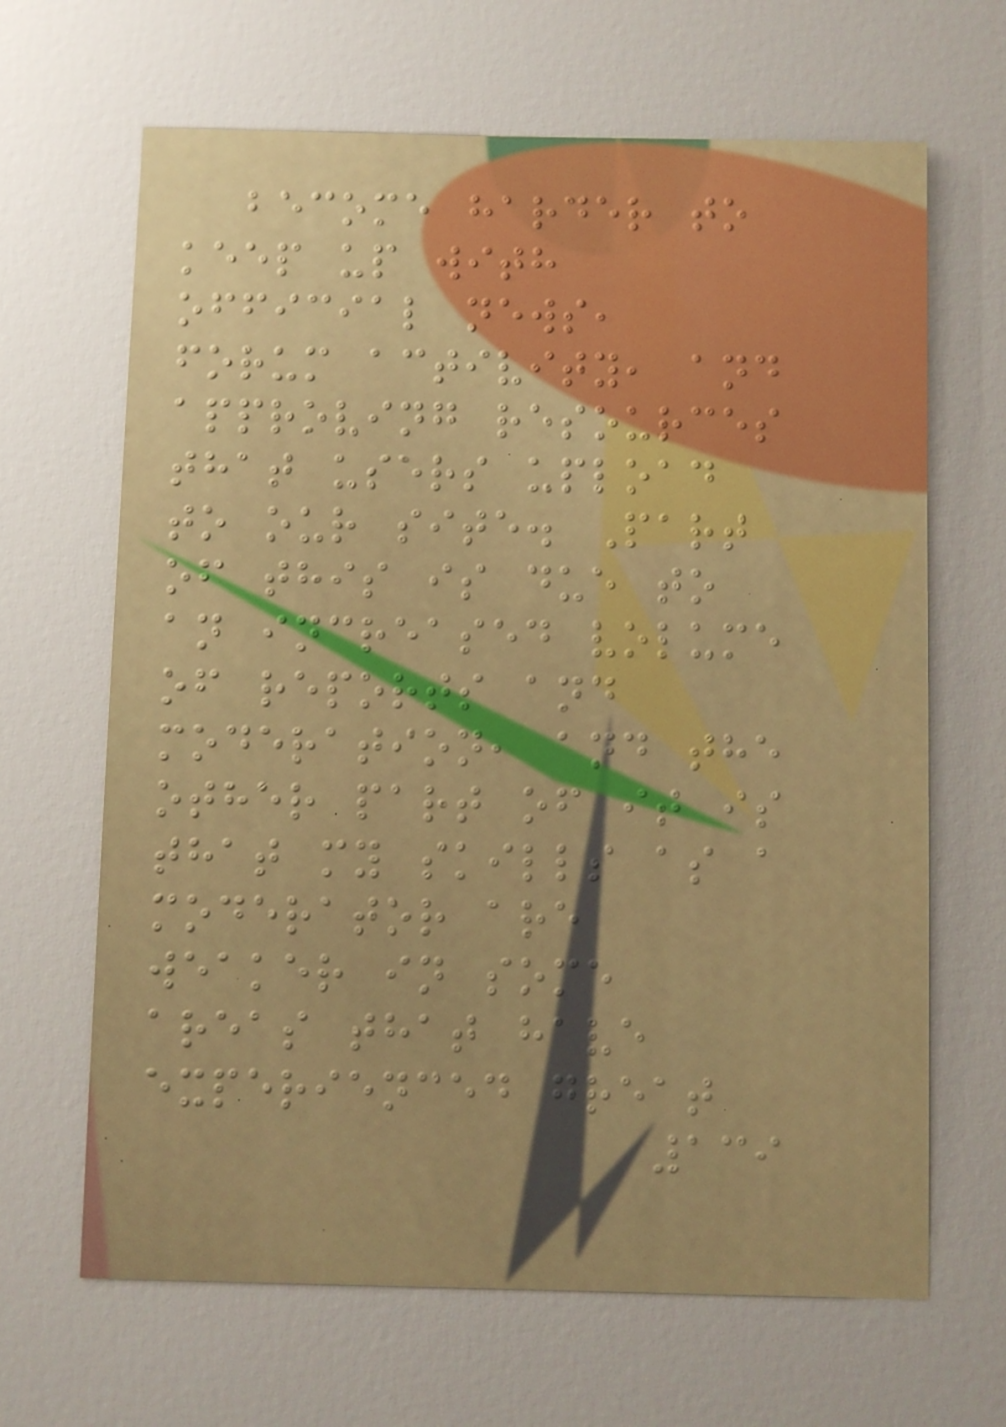become harder to
keep up with
official news,
forum activity, and
approving resources
that users upload
to our site. Part
of this is due to
an increased volume
of reports and
moderation, and the
other part of it is
that my skills as a
moderator are
weaker in some
areas that have
experienced great
139
